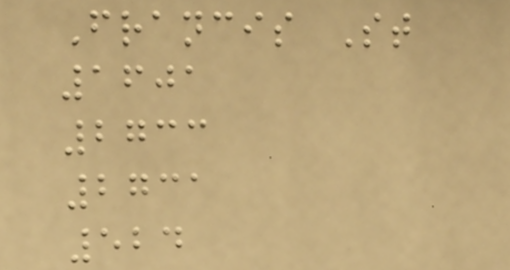Francis St
1601
2733
2731
524
